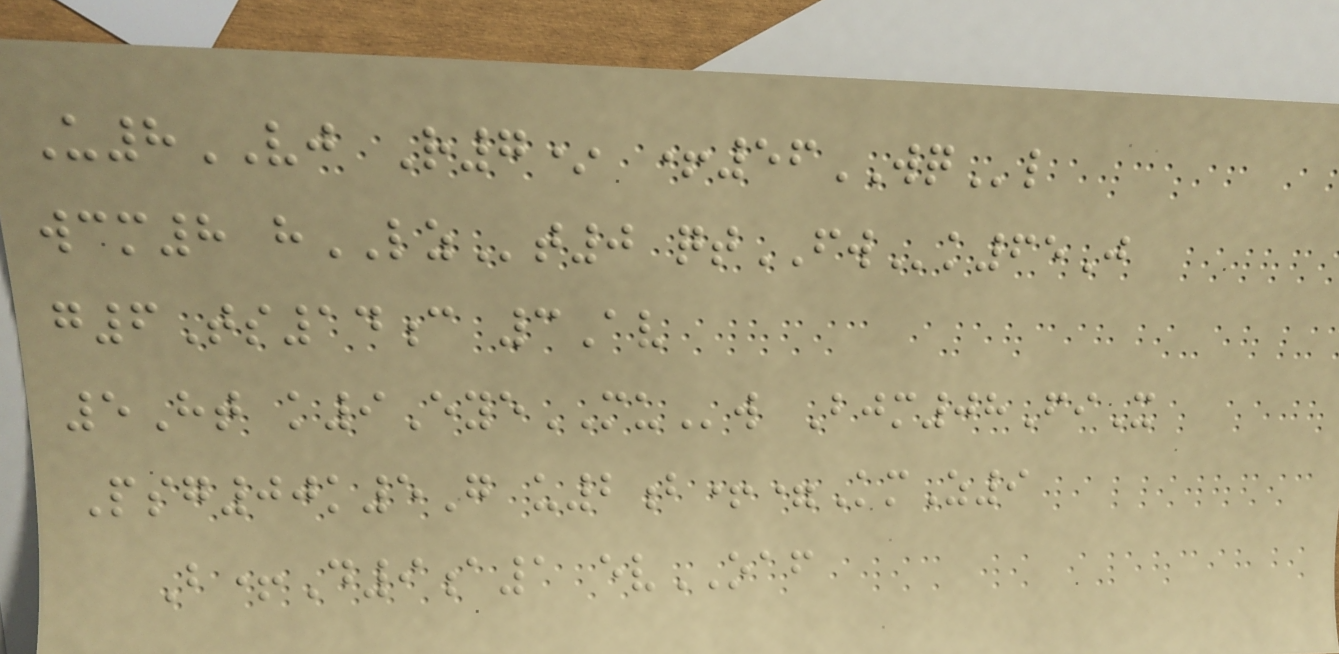U8VJ R7* +56WQl
wcm8 hLZt0 qtFWk65J
g6Ts14c 3Av
5Ht k9EyeMUw Bjm08FiX
Psg00k5G u2b+=KmZ9
B+D9a1 evOAF
